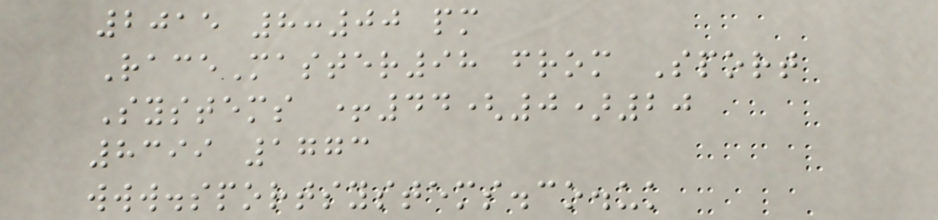2015 8:00 pm
RaceMaster98 from Sport
Systems +44(0)20
8399 1773
www.sportsystems.co.uk
